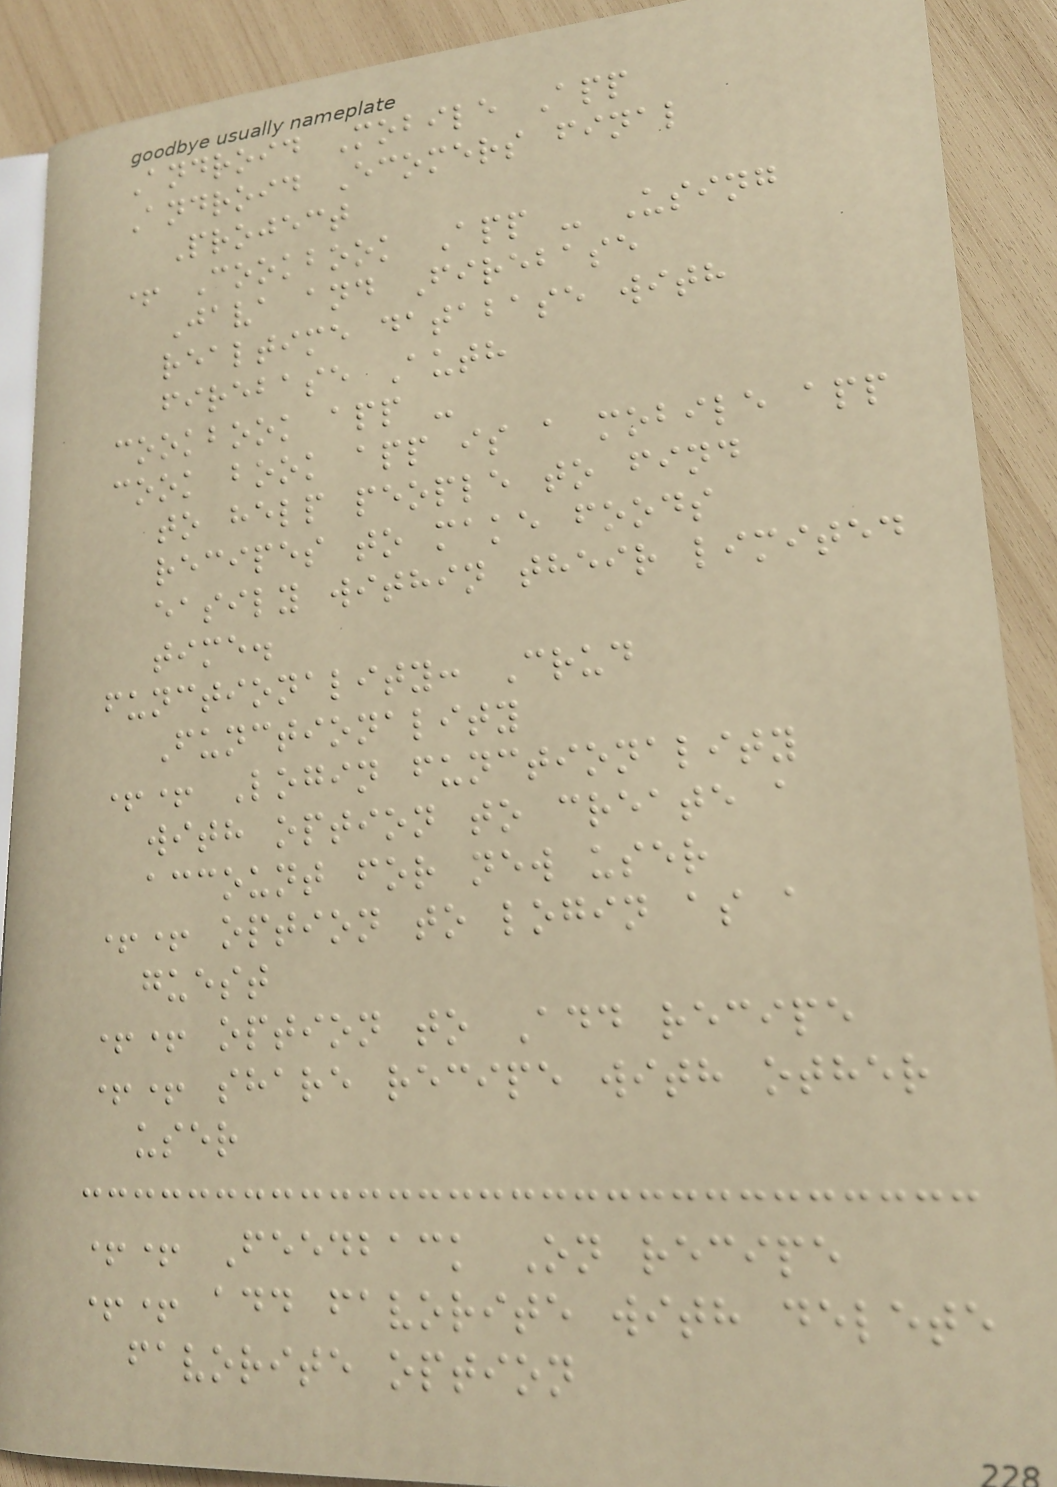Android Mobile App
Android Ecomers final
Project
+ Cookbook App - Using
Java and Firebase
realtime database with
firebase Auth
cookbook app -
cook book app is a mobile app
to help people to find
recipes to make foods
easily within their limited
time.
functionality: Crud
Functionality
++ Login functionality
with option to create a
account for new user
++ option to login as a
guest
++ option to Add recipe
++ share recipe with other
user
++ Feedback On recipe
++ add favorite with delete
favorite option
